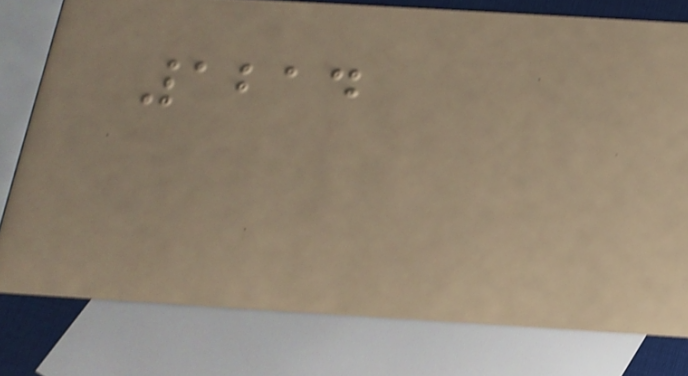1214
